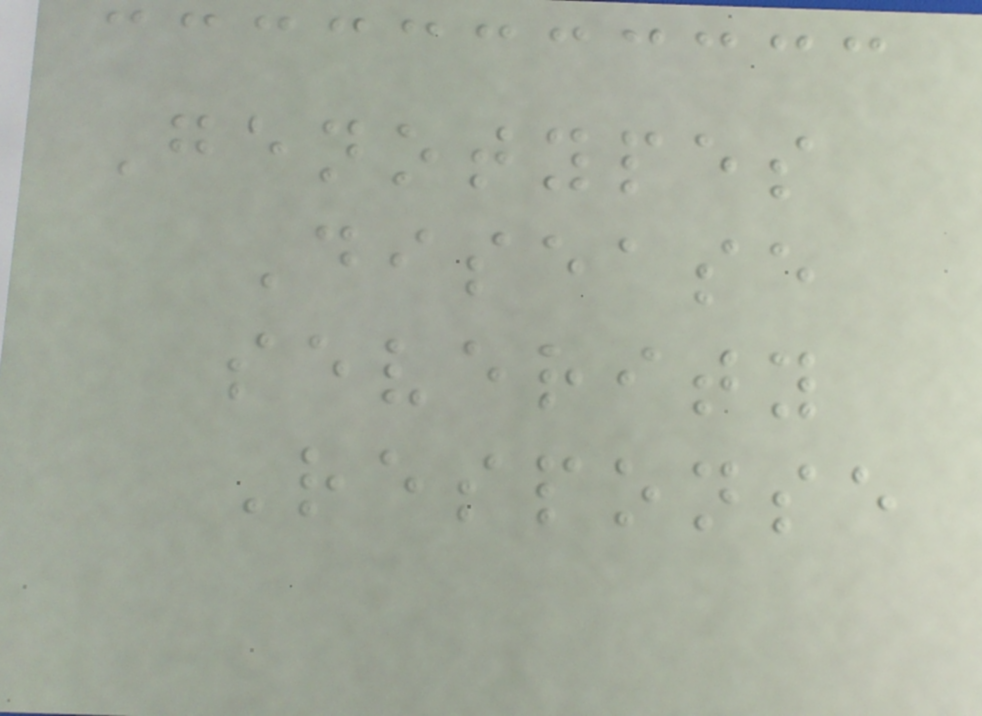Genotypes
Disease
severity
Response
